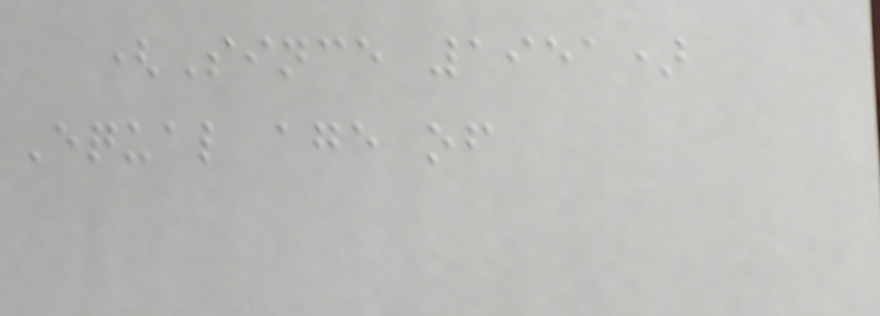(Since 1951)
Equal age of
